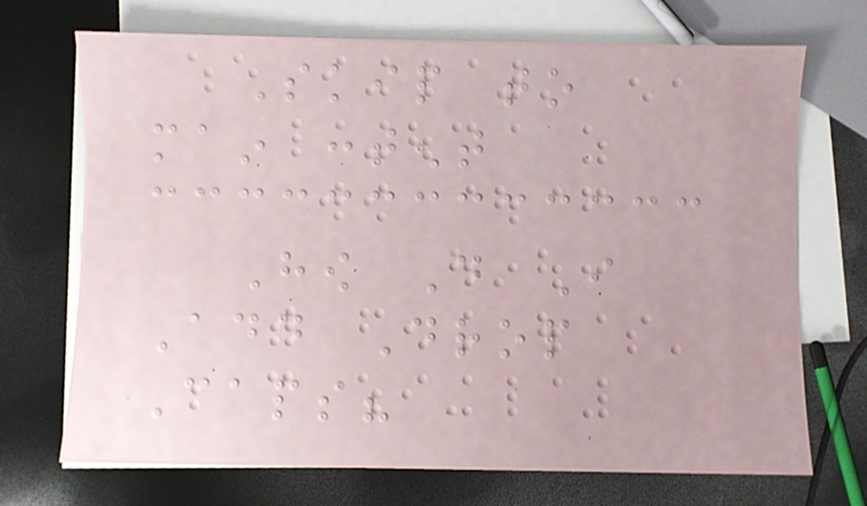Skip to
main content
How Do I
Add Drop
Caps?
